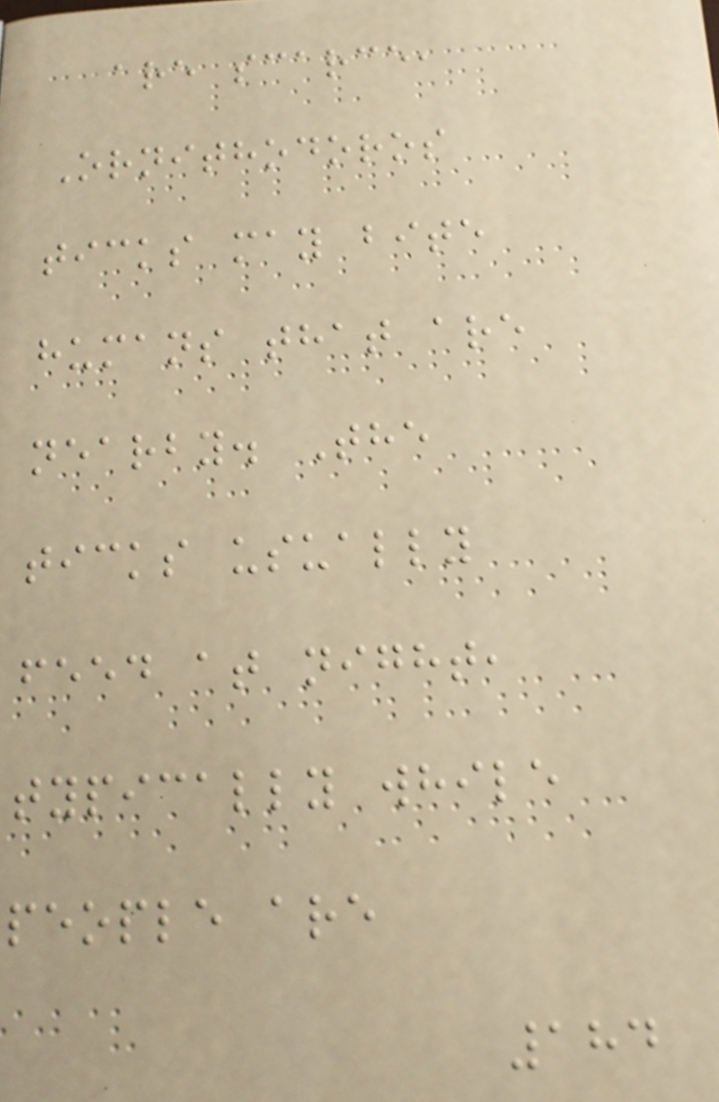are scarce,
Ornithodoros
ticks may bite
humans that are
nearby. The
ticks usually
feed at night,
typically while
people are
184
